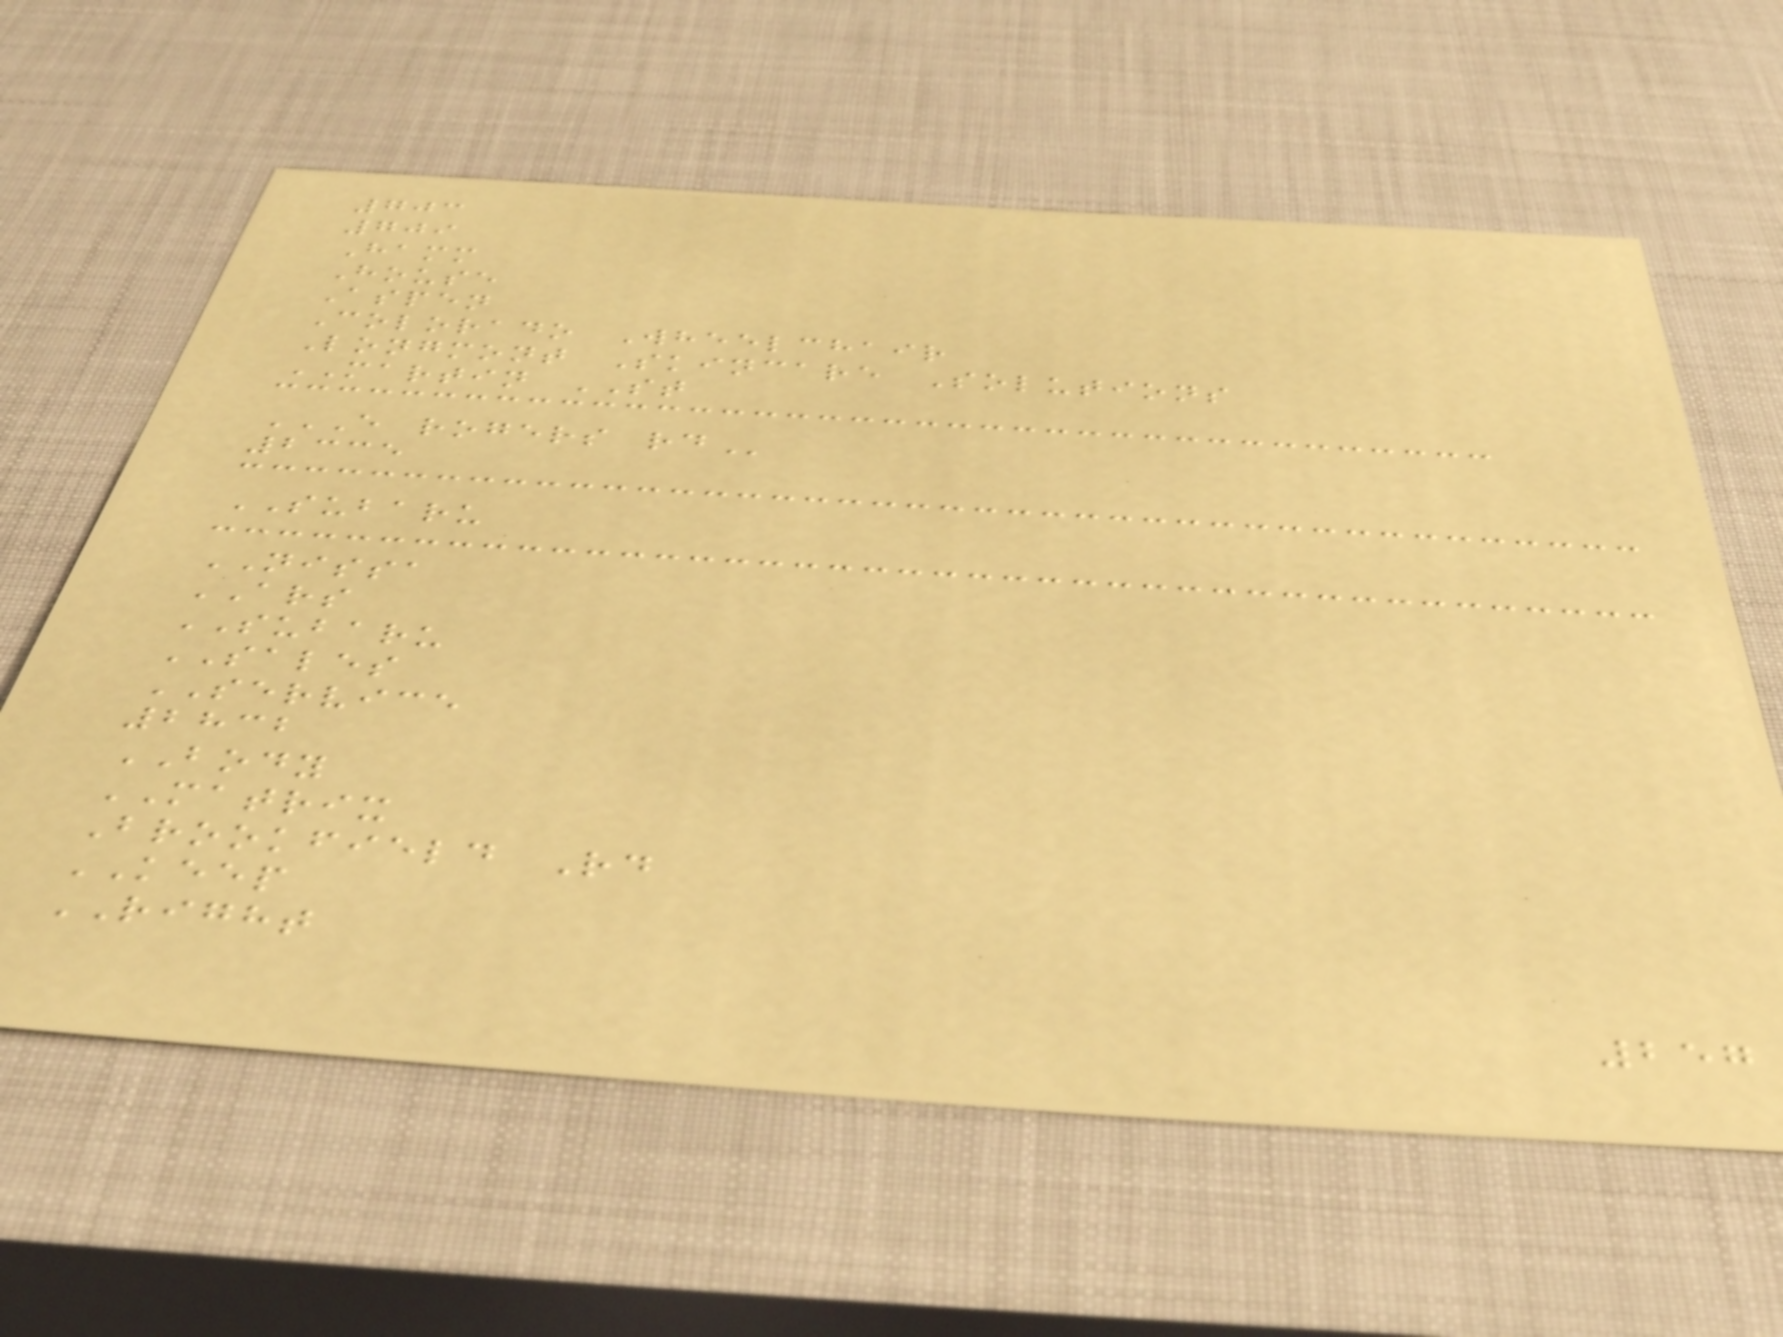703
709
Hamm
House
Aspen
Colorado Wheelchair
Longmont Skincare Solutions
MARTIN ST
E ROGERS RD
2335
SUBARU
NISSA
ARS
SUBARU
SALES
SERVICE
2832
BODY
MATRIX
Brookfield Rd
KEEP
RIGHT
257
